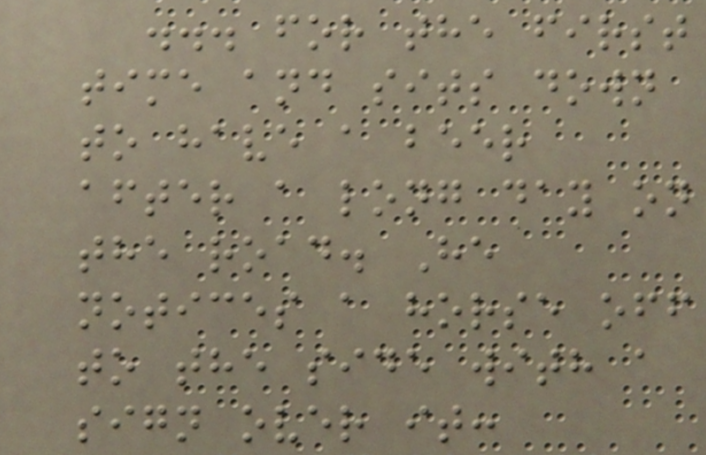... for the first
time and sits down
to have a beer
after a long day on
the road. He
notices a horse off
to the side with a
sign over it:
